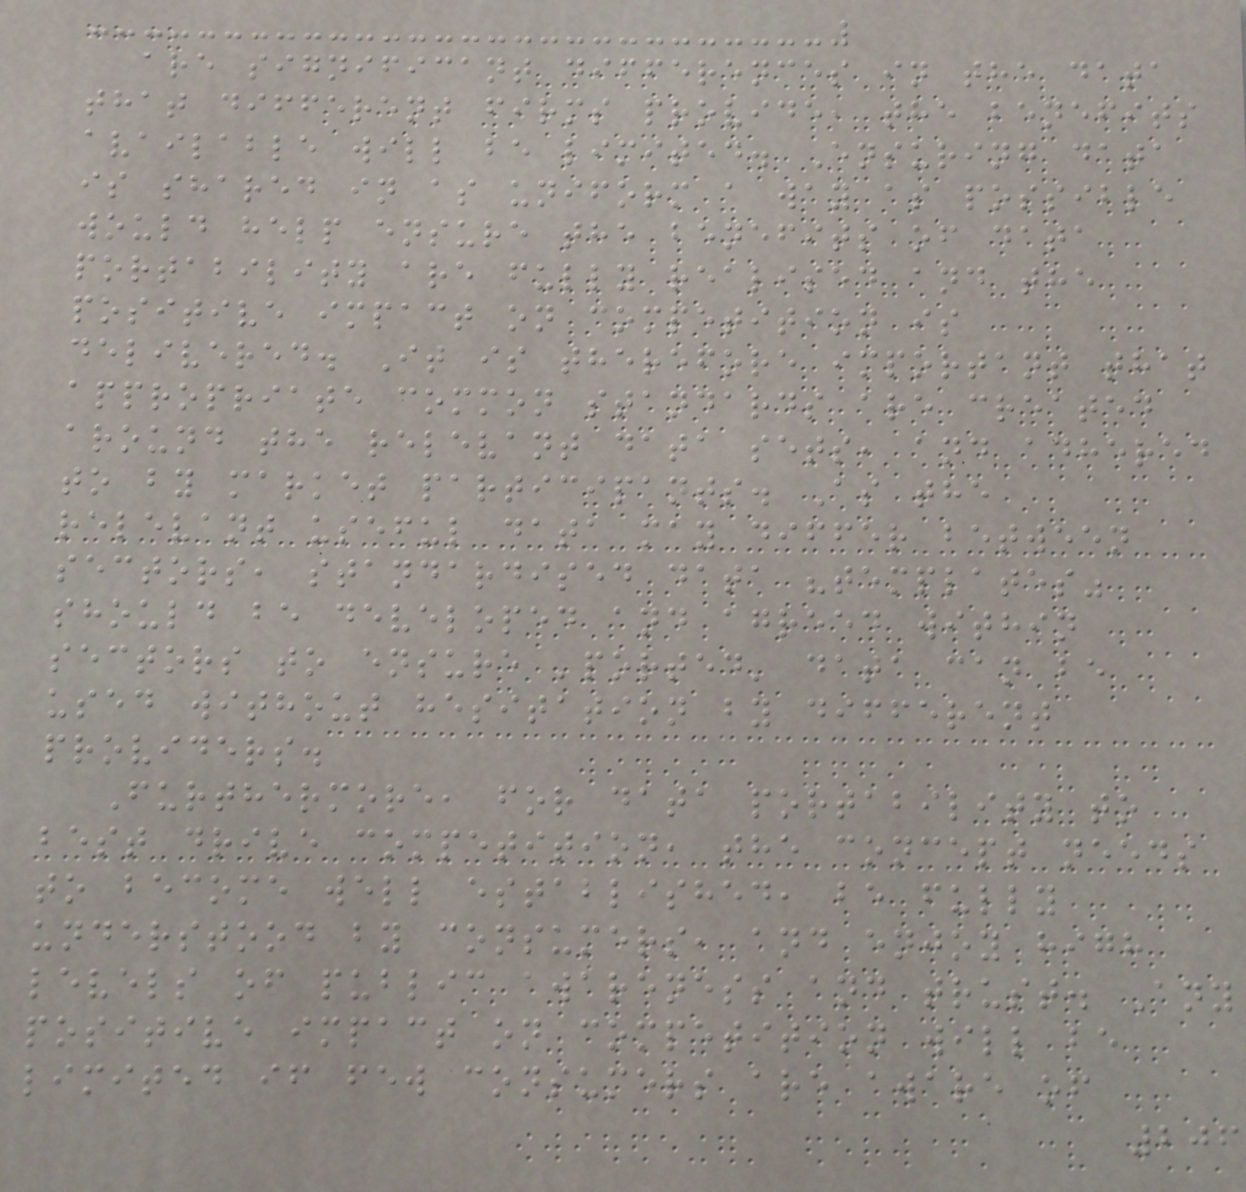are significant differences in the data
that different firms provide, the benefits
available will be limited. Ensuring data
is shared in as uniform a way as possible
would help ensure the benefits of data
portability are fully realised and the
positive impact on competition is
delivered. It is therefore important that
appropriate common standards are created
around the relevant data sets, and adhered
to by market participants. As the
relevant useful data may differ between
sectors, standardised data "templates"
should be developed and agreed within
sectors to ensure 'ported' data can be
used without hesitation by different
providers.
Furthermore, for data portability to
best drive competition, the concept needs
to become well established, be fully
understood by consumers, and enjoy high
levels of public awareness and trust. Any
positive impact on competition will be
limited if few consumers are aware of
206
